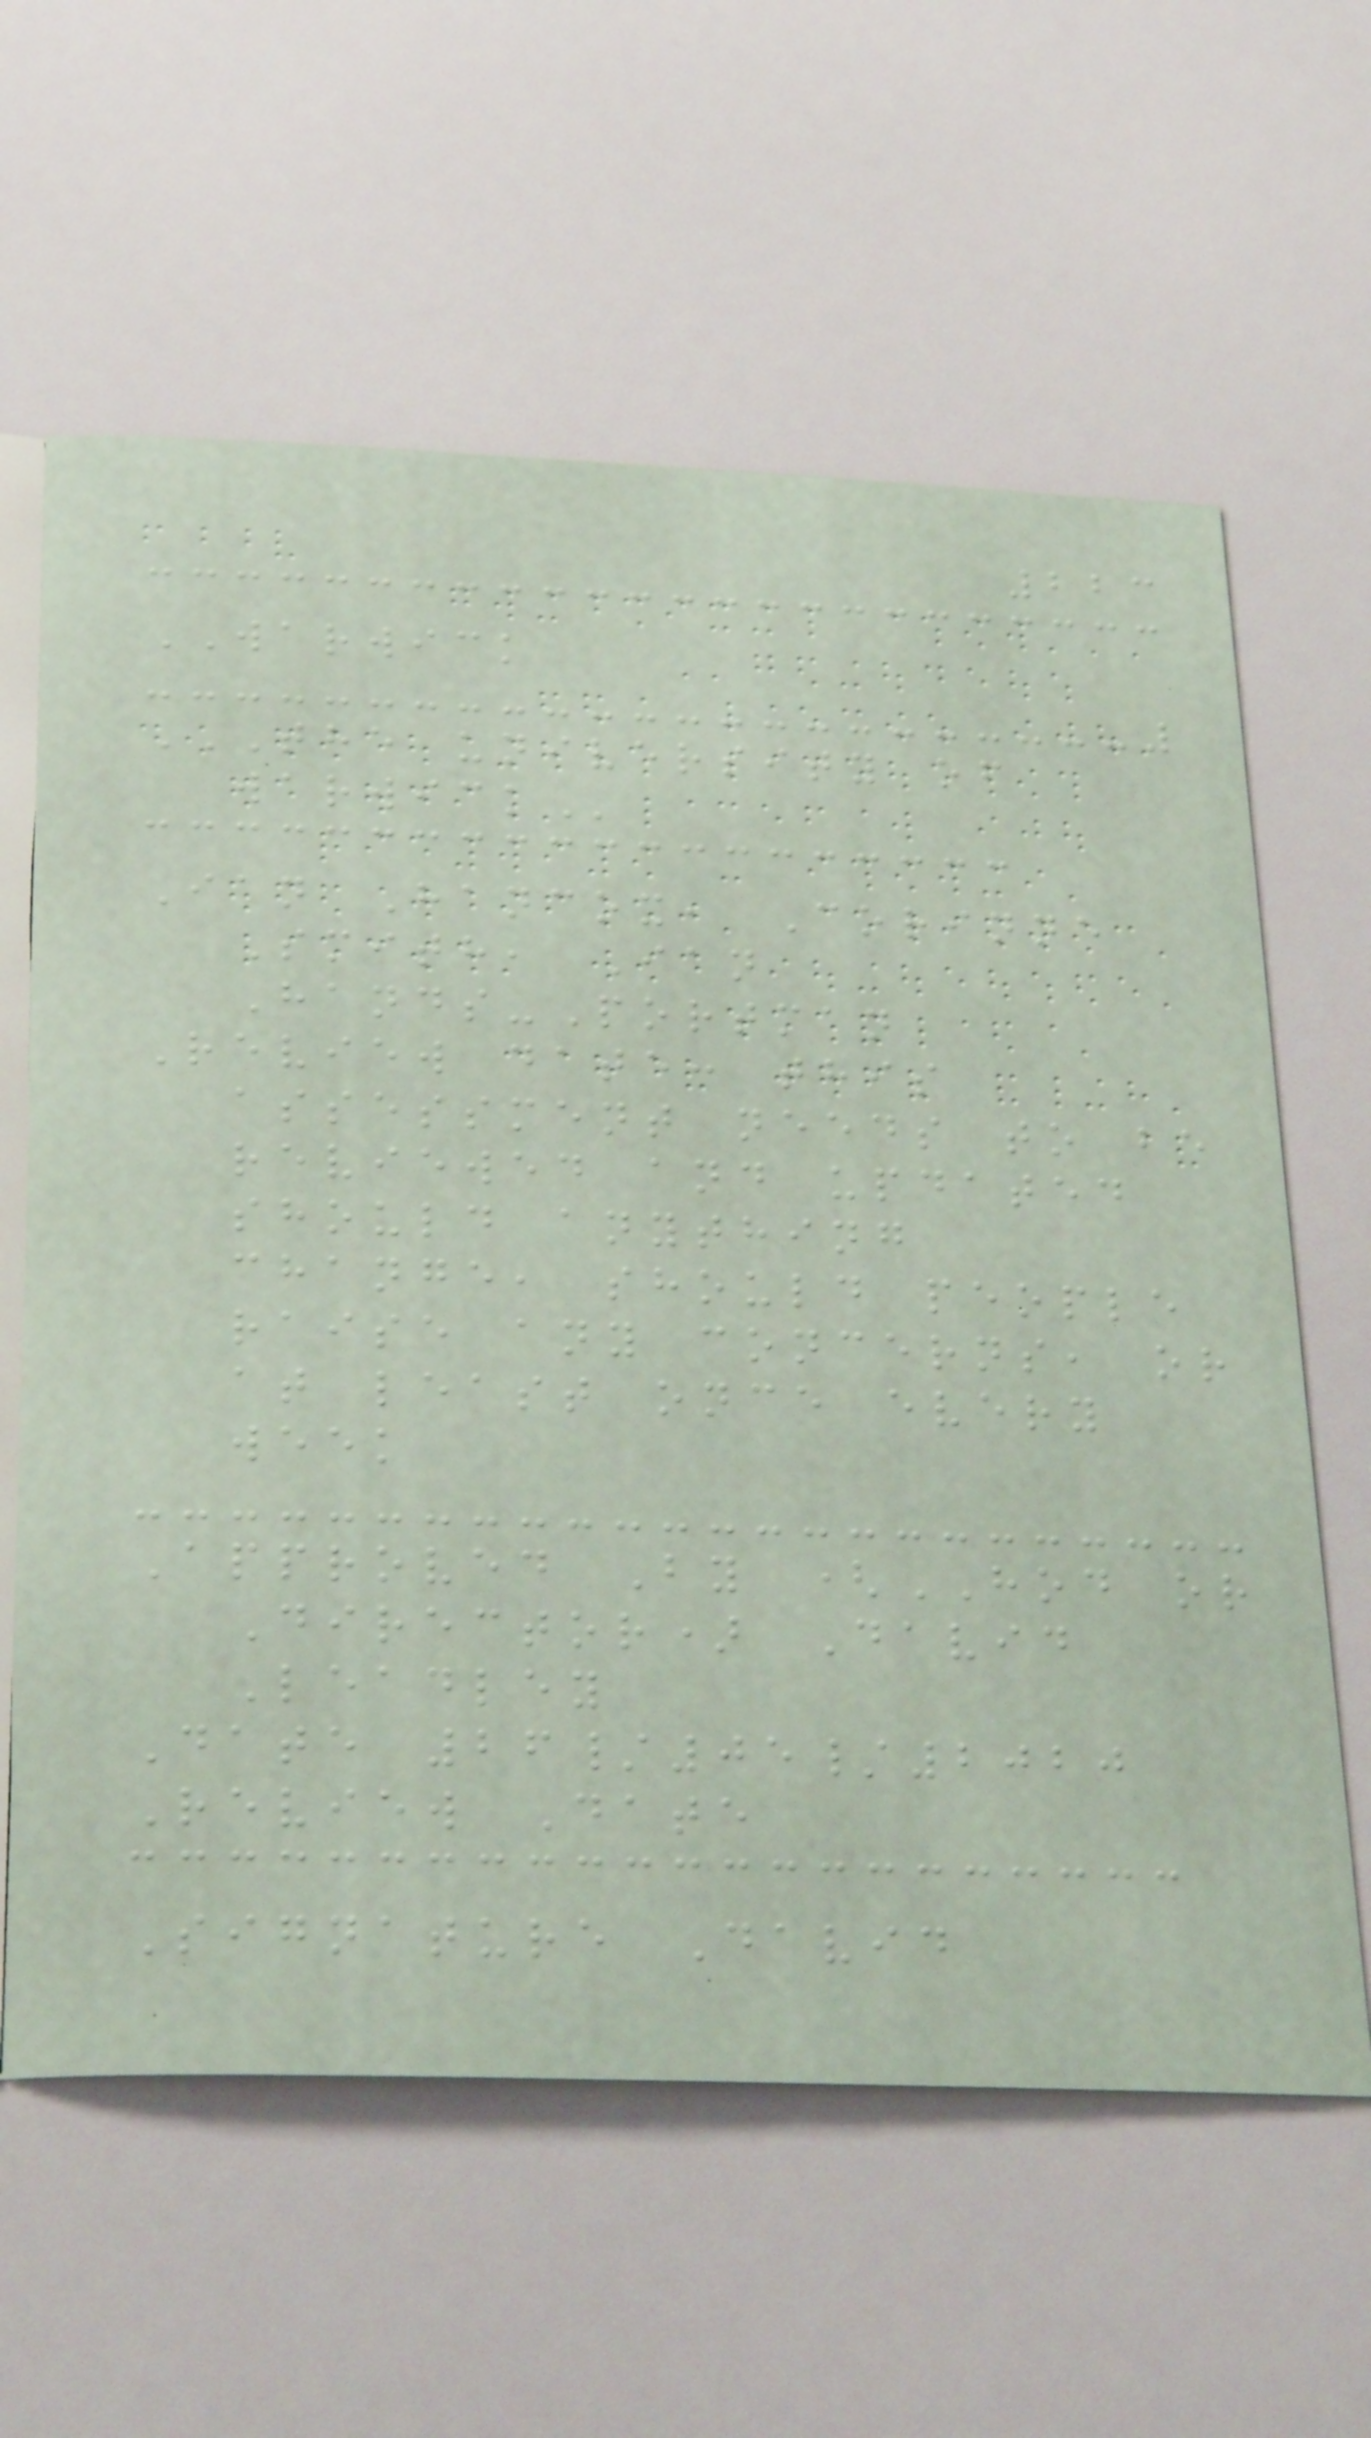223
WARWICK
THE UNIVERSITY OF
WARWICK
Ian Hancox, Corinne
Smith, Ian
Hands-Portman
Review date: this
assessment needs to be
reviewed and updated
should anything
change, should people
raise any concerns, or
at least once every
week
Approved By (HOD or
Director) David
Leadley
Date 26/05/2020
Review Date
Signature David
